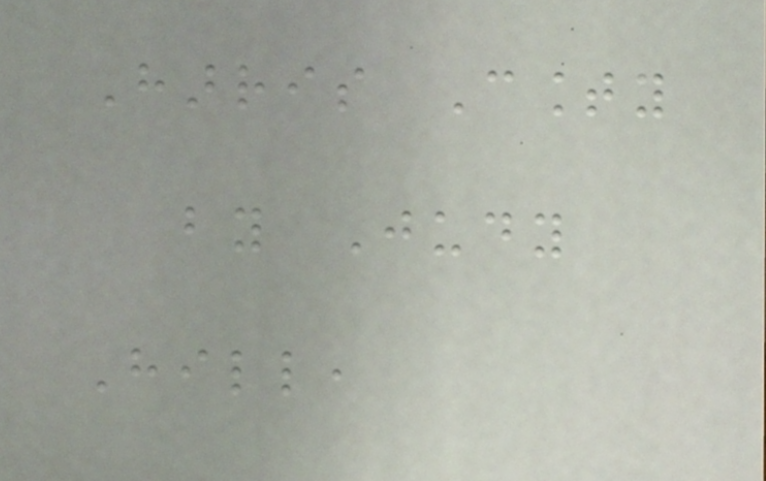Harris County
by Judy
Hill,
